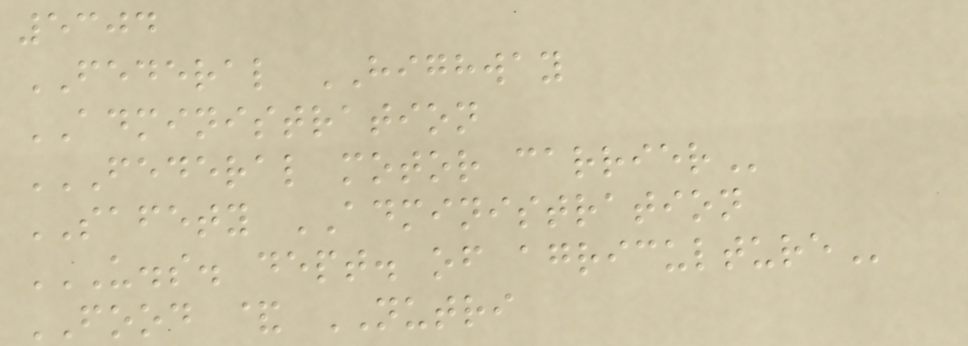5304
FEDERAL HIGHWAY
ADMINISTRATION
FEDERAL MOTOR CARRIER
SAFETY ADMINISTRATION
U.S. DEPT. OF AGRICULTURE
FOOD & NUTRI
